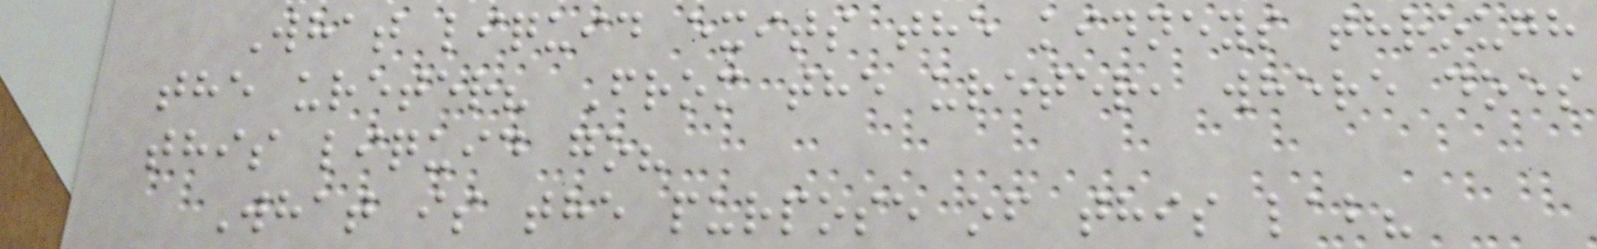What liquid exits the kidneys through
the ureter? From the ureter, where does
this liquid go?
What is the purpose of this lab?
